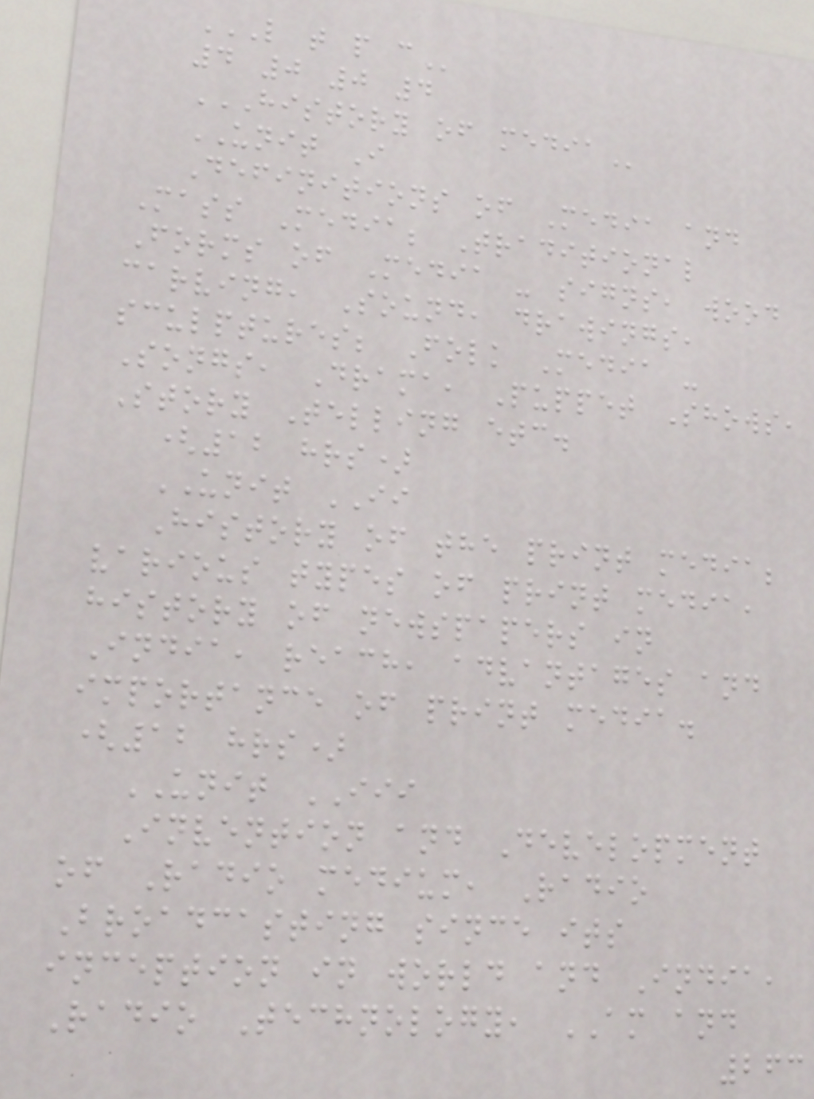L T P C
4 0 0 4
HISTORY OF MEDIA
UNIT I
Definitions of Media and
Mass Media; Traditional
Forms of Media - signs, wood
carving, Sound, drawings,
sculptures; Folk Media -
Songs, Drama, Puppet Shows,
Story Telling etc.
(12 hrs)
UNIT II
History of the print media;
various types of print media,
history of newspapers in
India, reach, advantages and
importance of print media.
(12 hrs)
UNIT III
Invention and Development
of Radio medium, Radio
Broadcasting since its
inception in world and India,
Radio Technology, AM and
263
